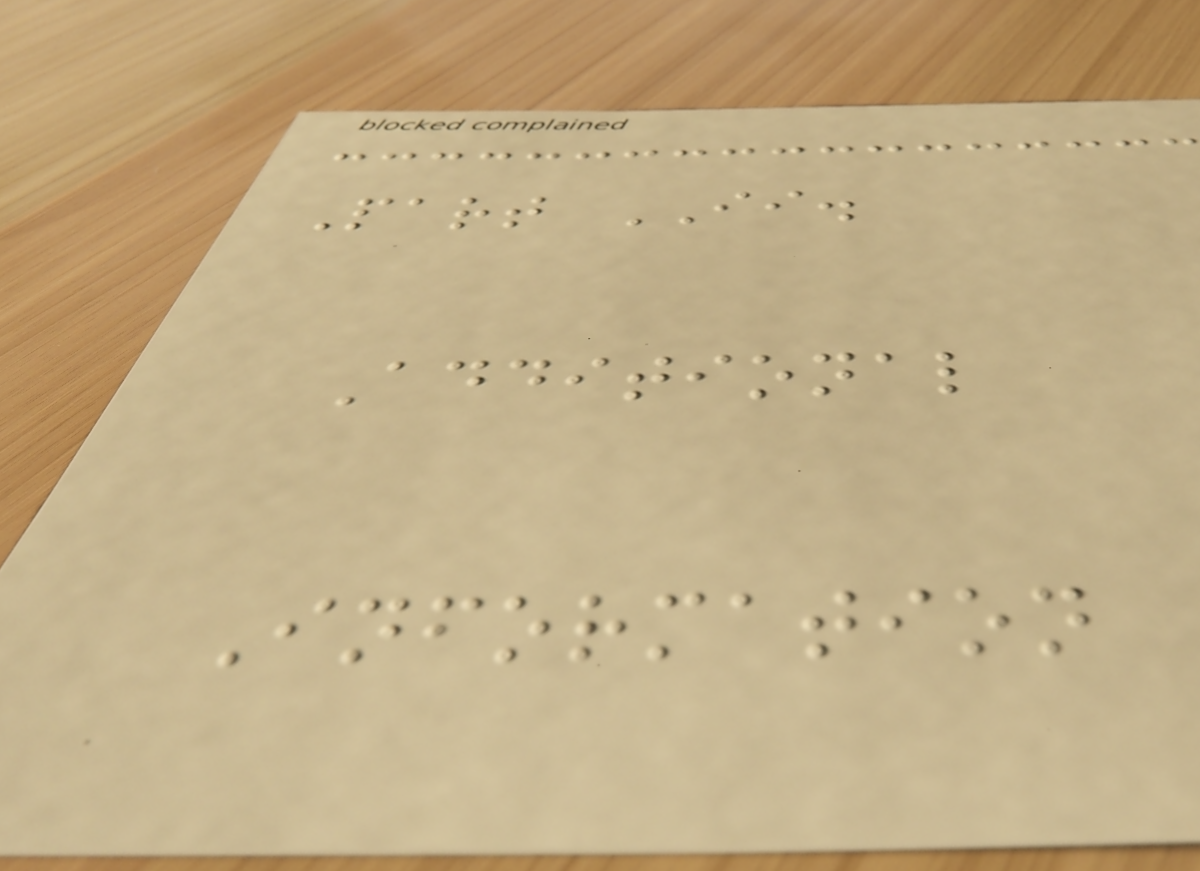Part II.
Additional
Information
